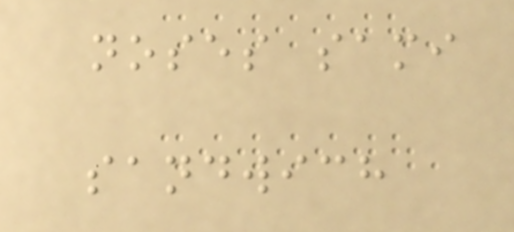noses sami
sandwich
